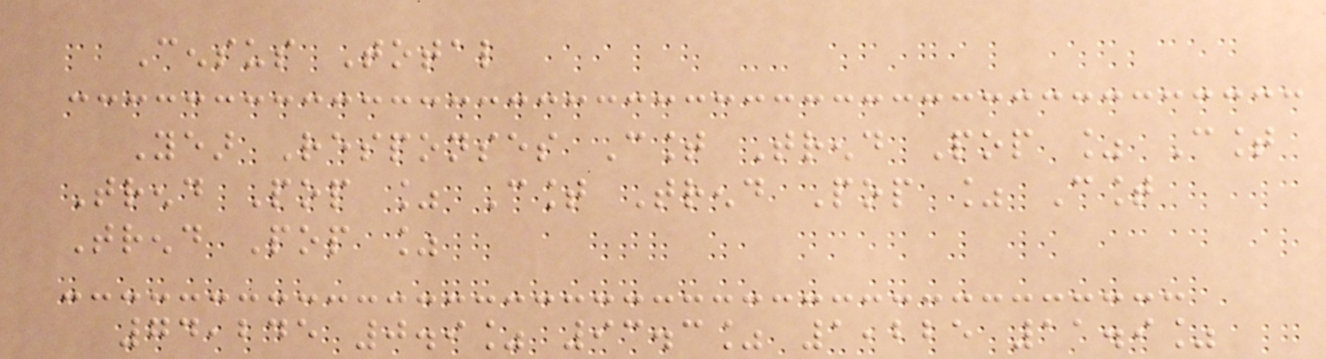Census Total
Year Responses Count Trend Pop % Count
Trend Pop % Count Trend Pop % Count
Trend Pop %
74,245 0.9% 93.3% 1,225 11.9%
